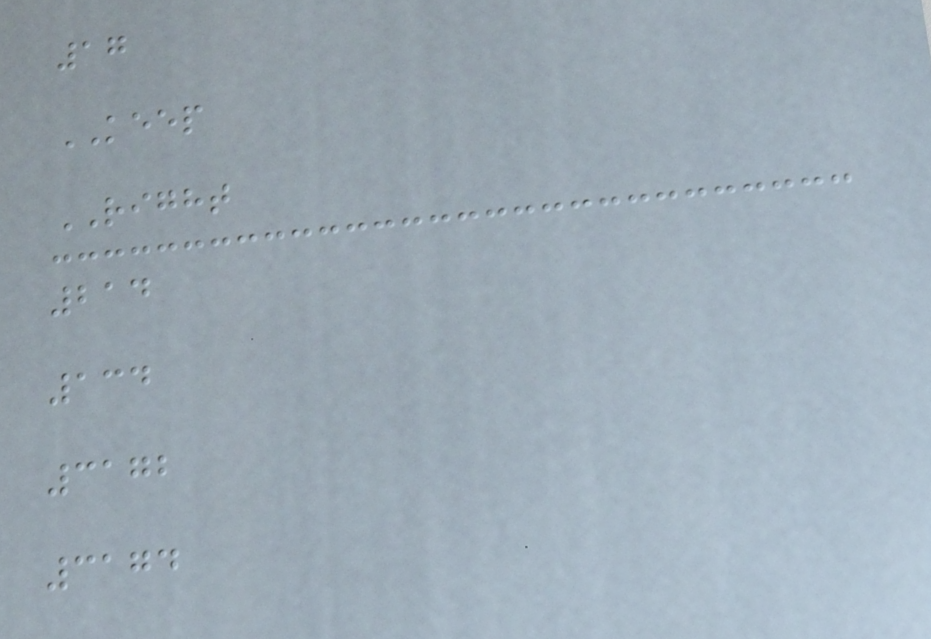17
KEEP
RIGHT
214
134
3172
3174
